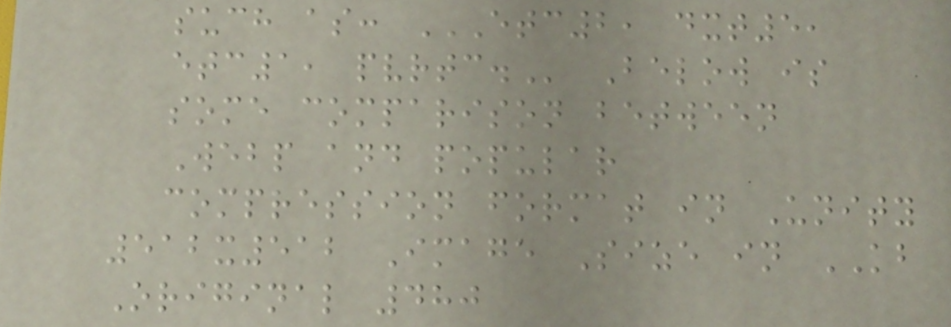such as: ETC2, DXT5,
ETC1, PVRTC. Below is
some comparison between
Webp and popular
compression format in Unity
512x512 Image Size in KB
Original 480
